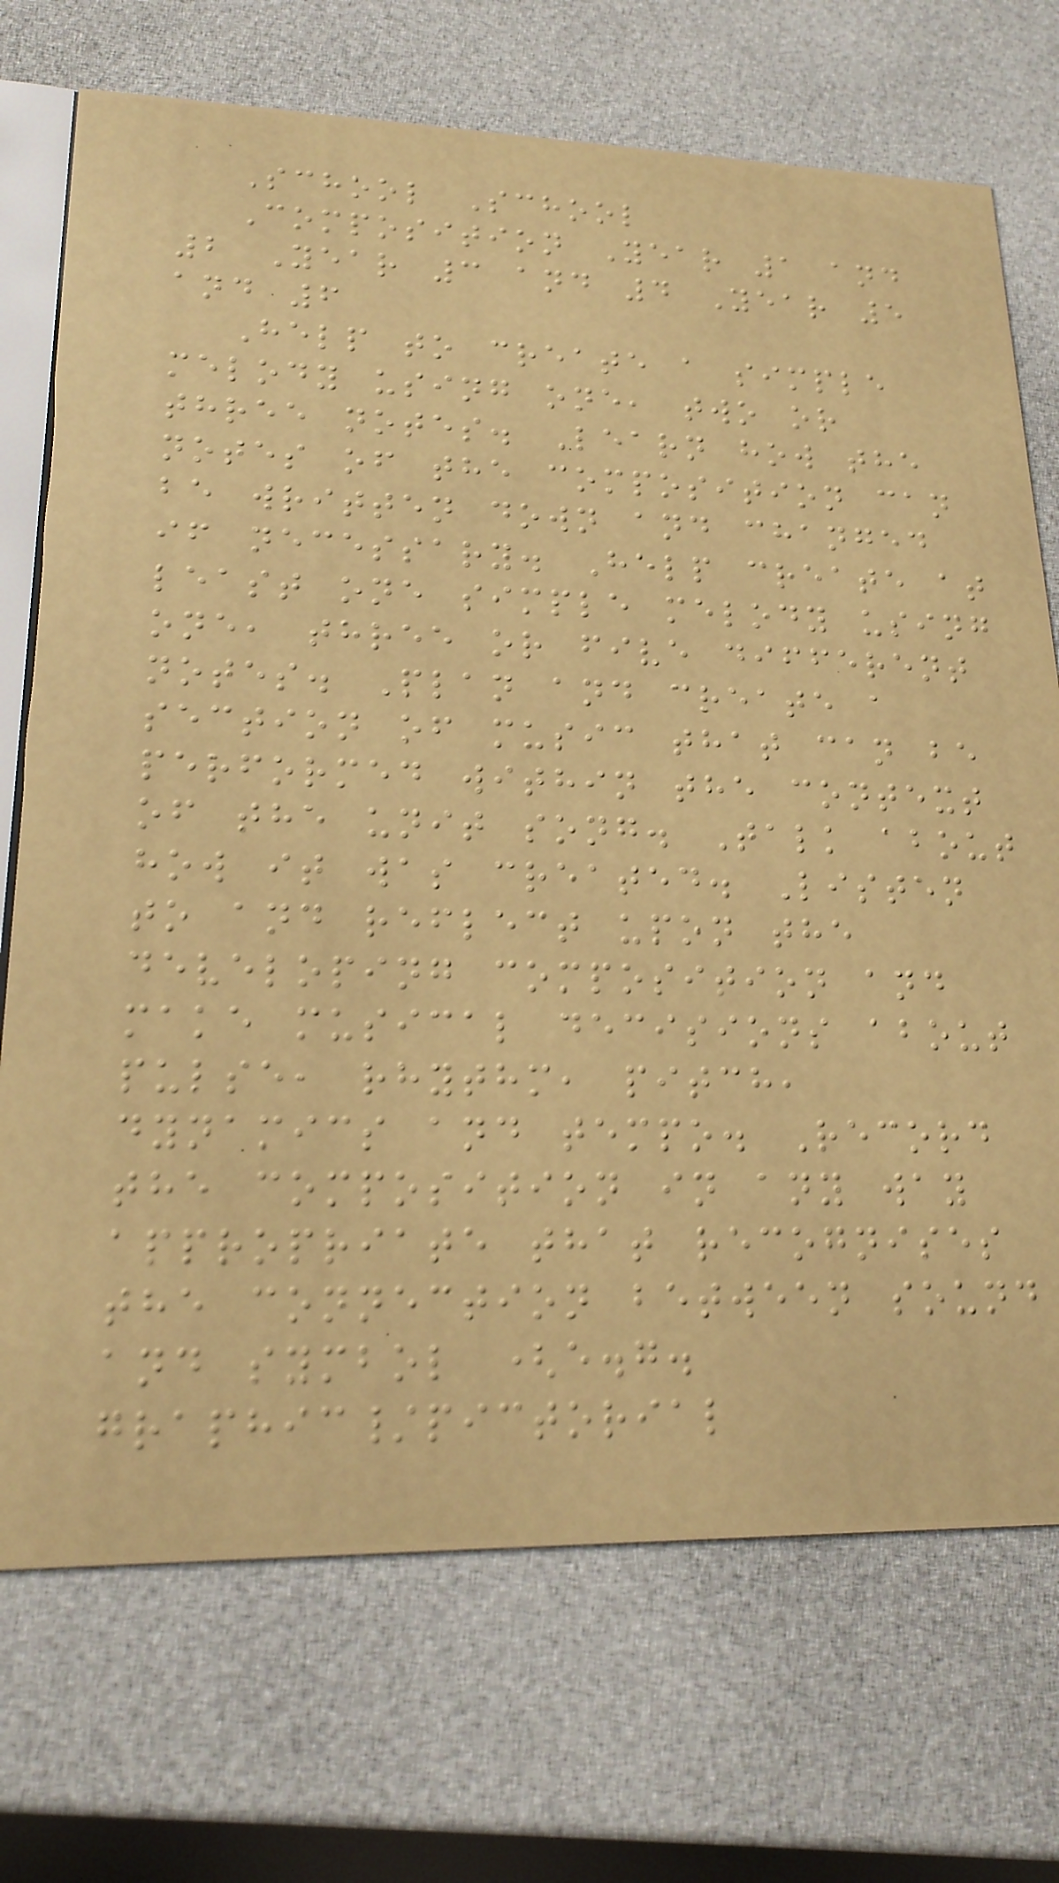School School
Composition Year 1 and
2 Year 3 and 4 Year 5
and 6
Help to create a simple
melody using one, two or
three notes. Learn how the
notes of the composition can
be written down and changed
if necessary. Help create at
least one simple melody using
one, three or five different
notes. Plan and create a
section of music that can be
performed within the context
of the unit song. Talk about
how it was created. Listen
to and reflect upon the
developing composition and
make musical decisions about
pulse, rhythm, pitch,
dynamics and tempo. Record
the composition in any way
appropriate that recognises
the connection between sound
and symbol (e.g.
graphic/pictorial
